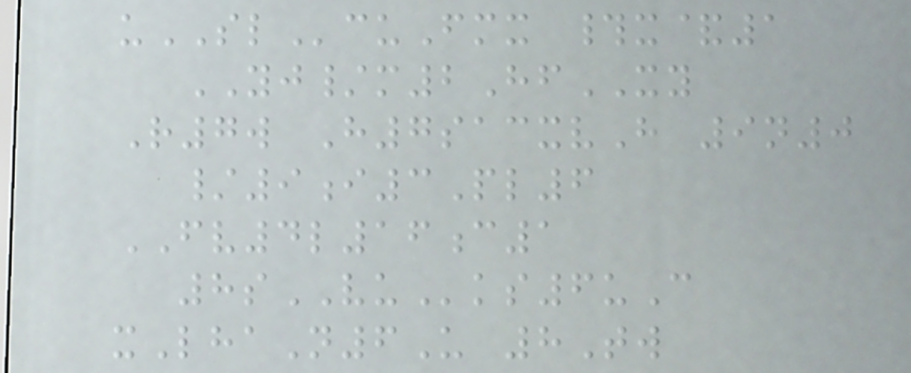uSLcuFmx #x&1
YJ/m2HfXY
R7w H7sacxvH 9n0
/9i3Pl6
FV4l16c1
8sVUks6uC
xLhaN6U 8Tw
